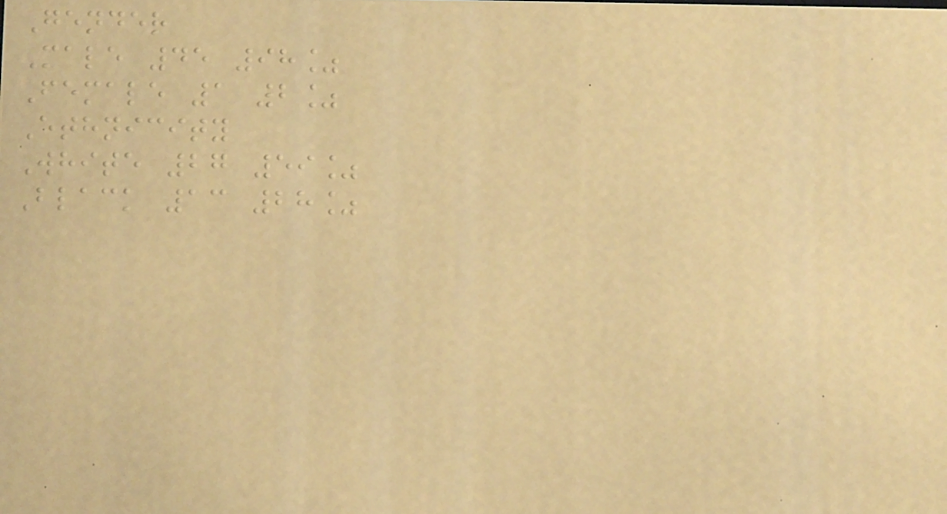Gender
Male 45 98%
Female 1 2%
Ethnicity
White 27 59%
Black 13 28%
